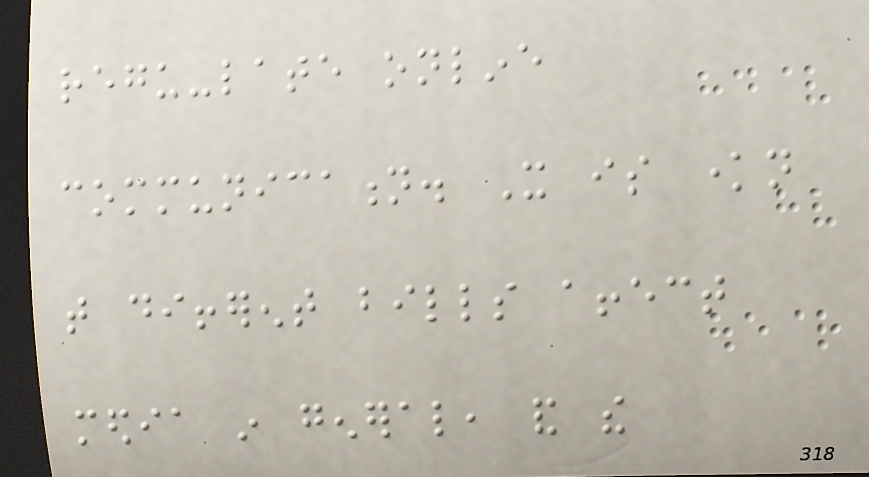regu-late online
communication. It is known
that different bills affect
media in general, and the
